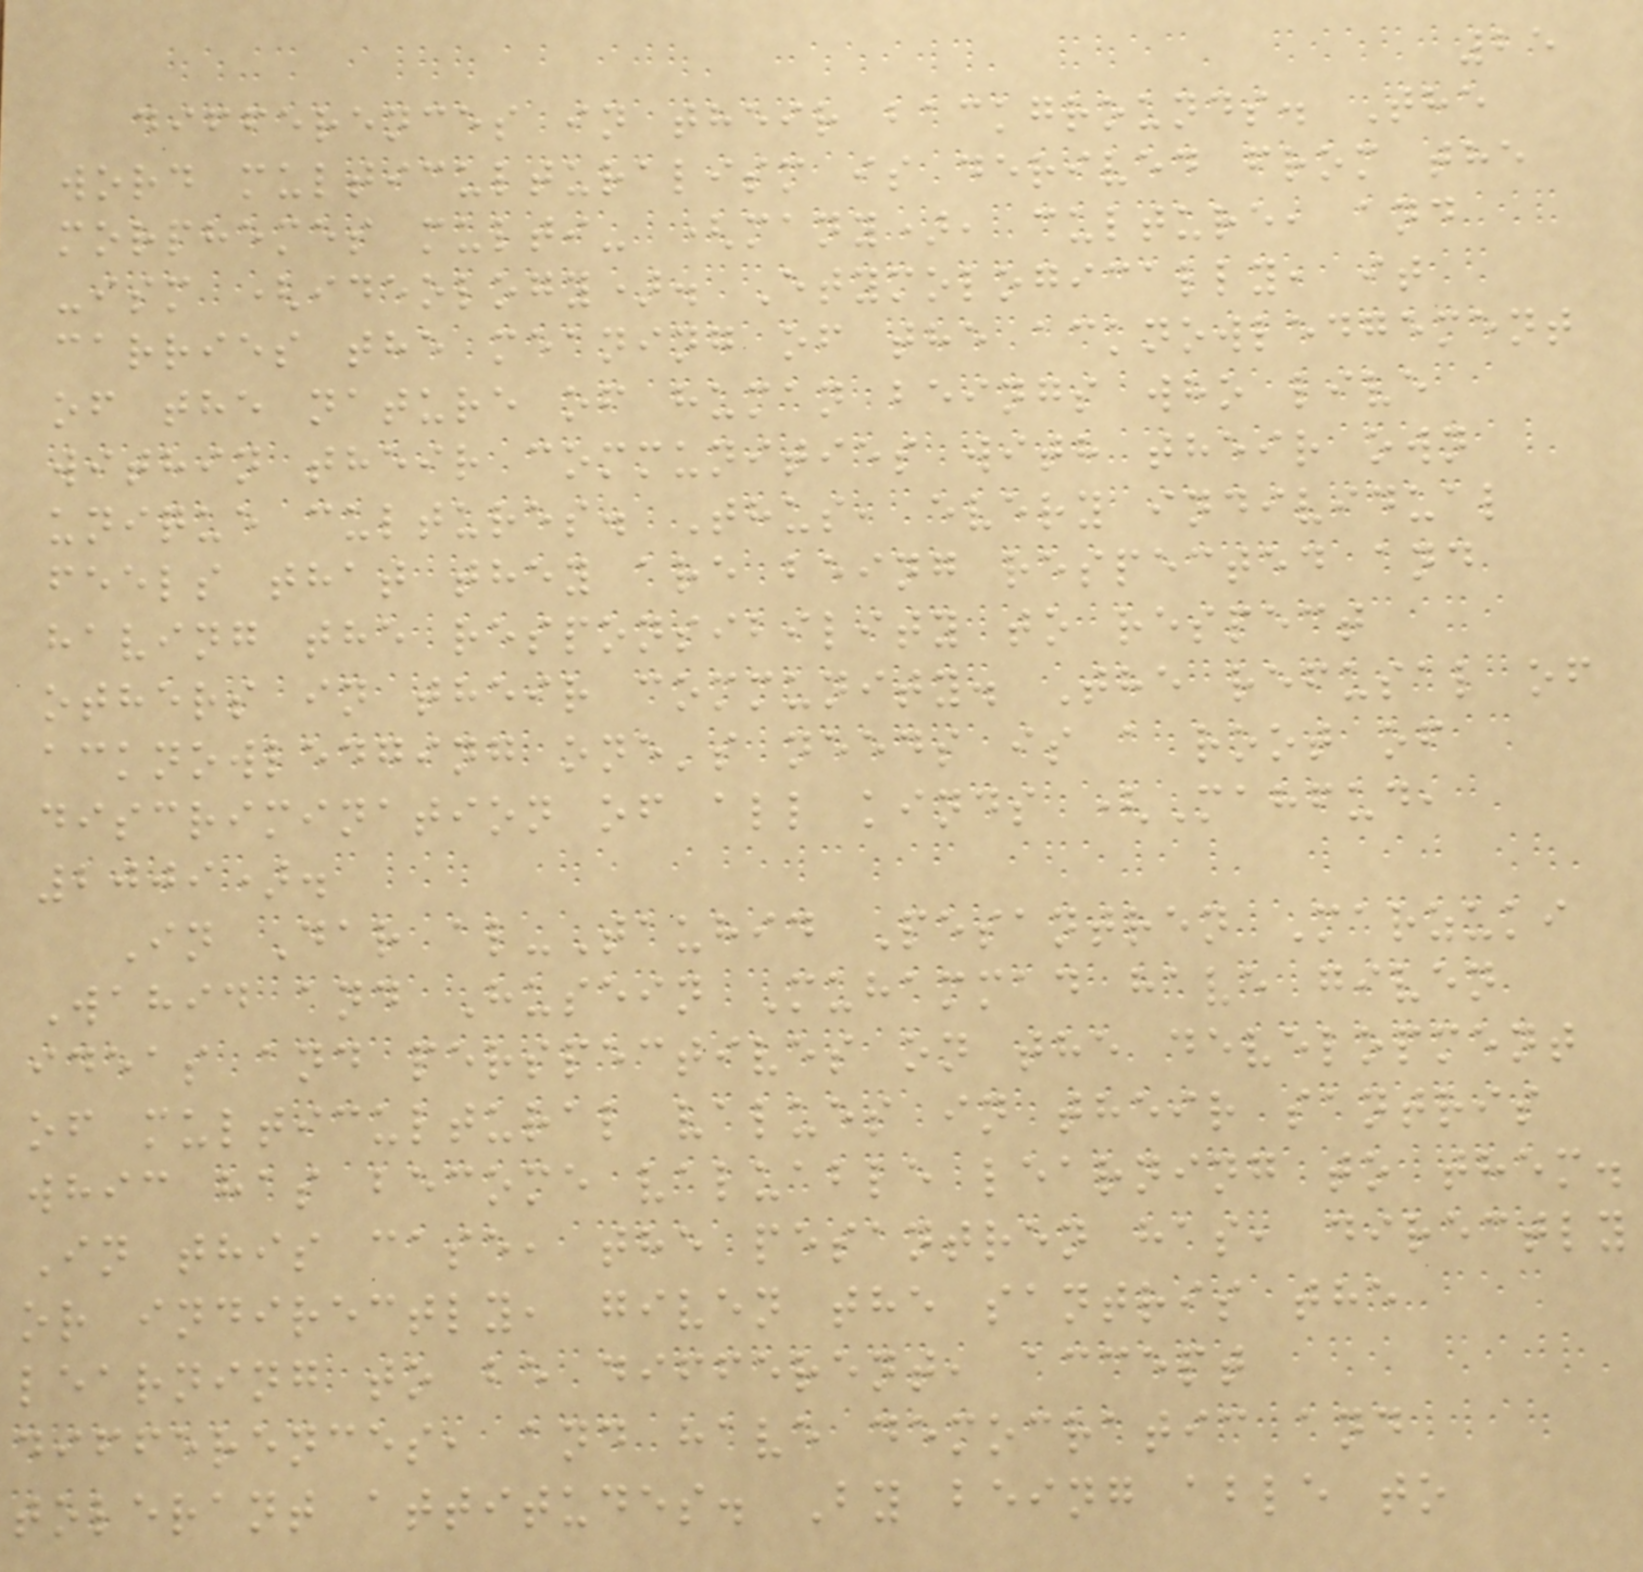25
differences in their backgrounds. The
word multiculturalism is derived from the
morphemes multi- (many), culture, and
-ism (ideology). Etymologically, it
carries the meaning of the acknowledgement
of the nature of human beings who live
within their communities with their own
unique cultures. Thus, every individual
feels that they are being respected and
having the responsibility to respect
others in their community. The refusal of
acknowledging one's needs is a root of
discrimination of all kinds (Mahfud,
2009).
In Dar al-Tauhid Pesantren Marzuki
Wahid and Husein Muhammad have given
ideas and perspectives on the development
of multicultural values in their santris
whic has become valuable learning to them.
In this case, the pesantren has, directly
or indirectly, given the santris the
learning to be different, accept
differences, and have democratic and
tolerant attitudes. By being able to
